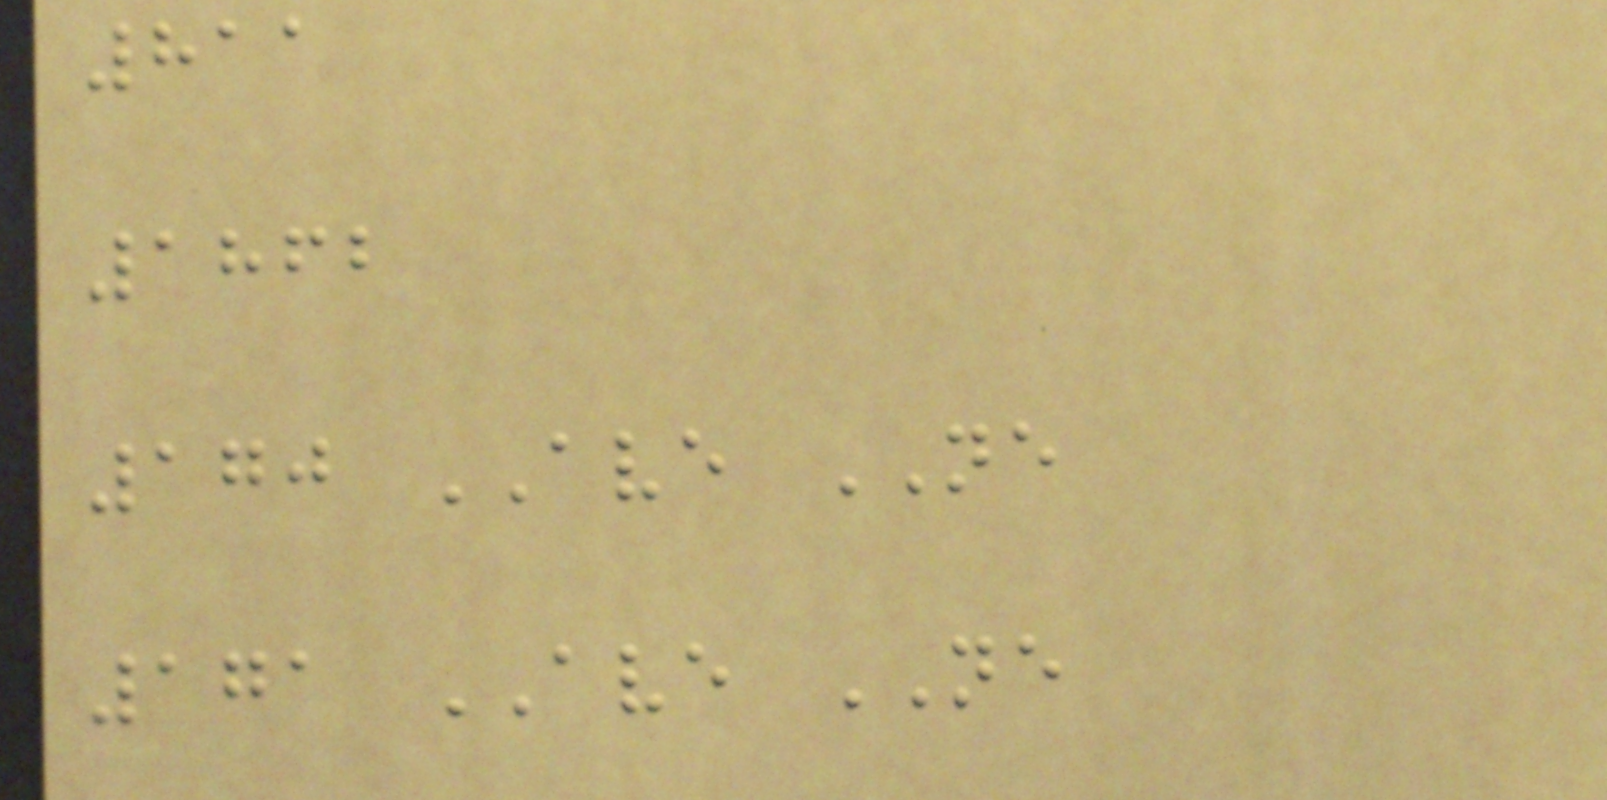811
1862
170 AVE NE
171 AVE NE
